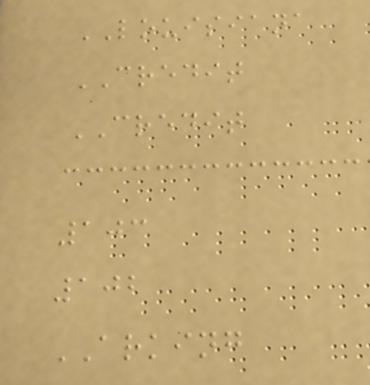LOUISIANA
CREDIT
CREDIT
103
102
ARKING
